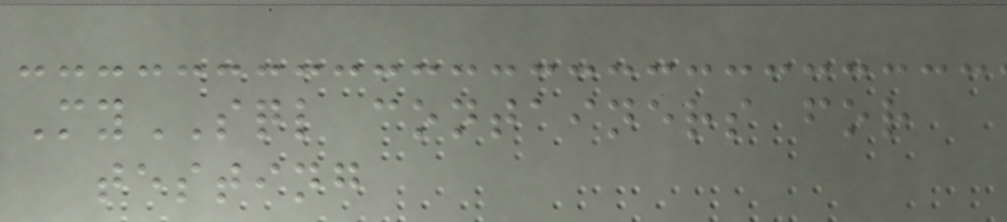MySQL containers for
testing
